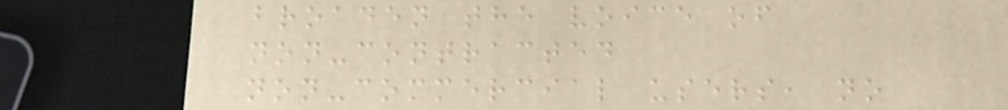broaden the voice of
non-contracted
non-commercial users, no
